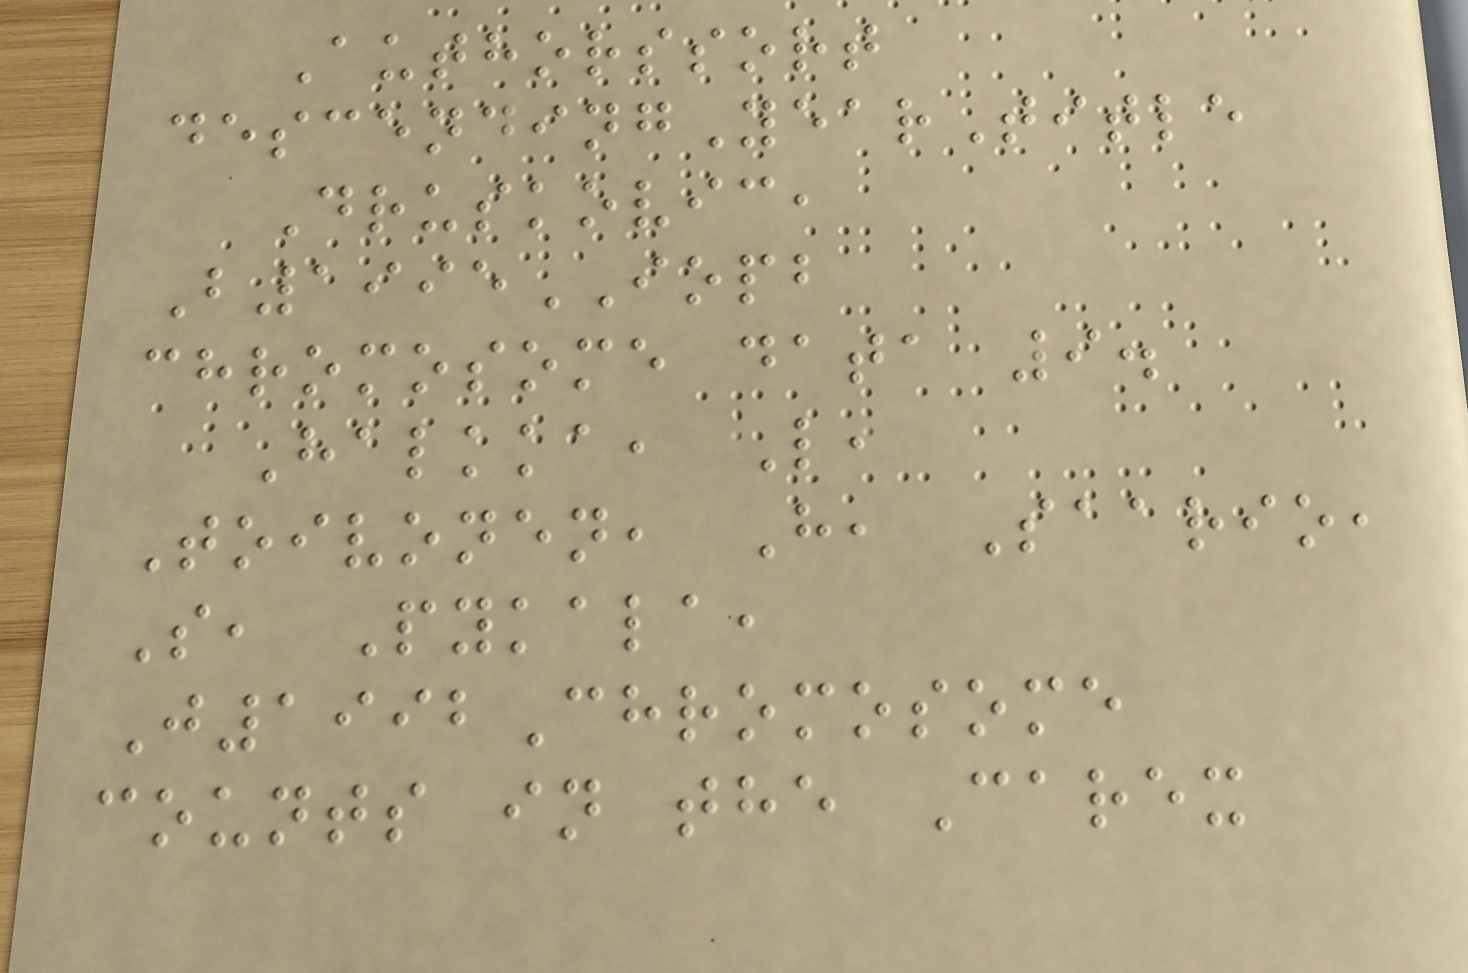Authorssort
descendingYearTitle
Druskovic,
B1995IOPB
chromosome data 9.
Halkka, L,
Toivonen, H, Saario,
S, Pykala,
J1992Chromosome
counts in the Carex
